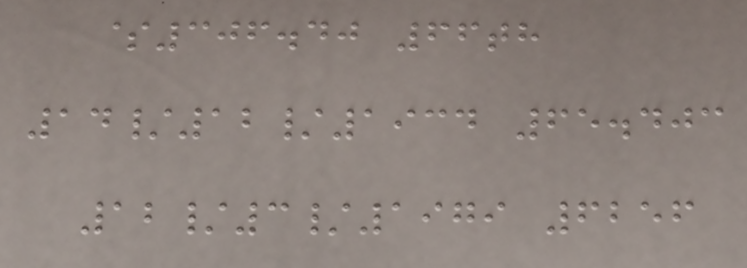$306.40 66th
14/12/1934 65.403
12/3/1979 6256
